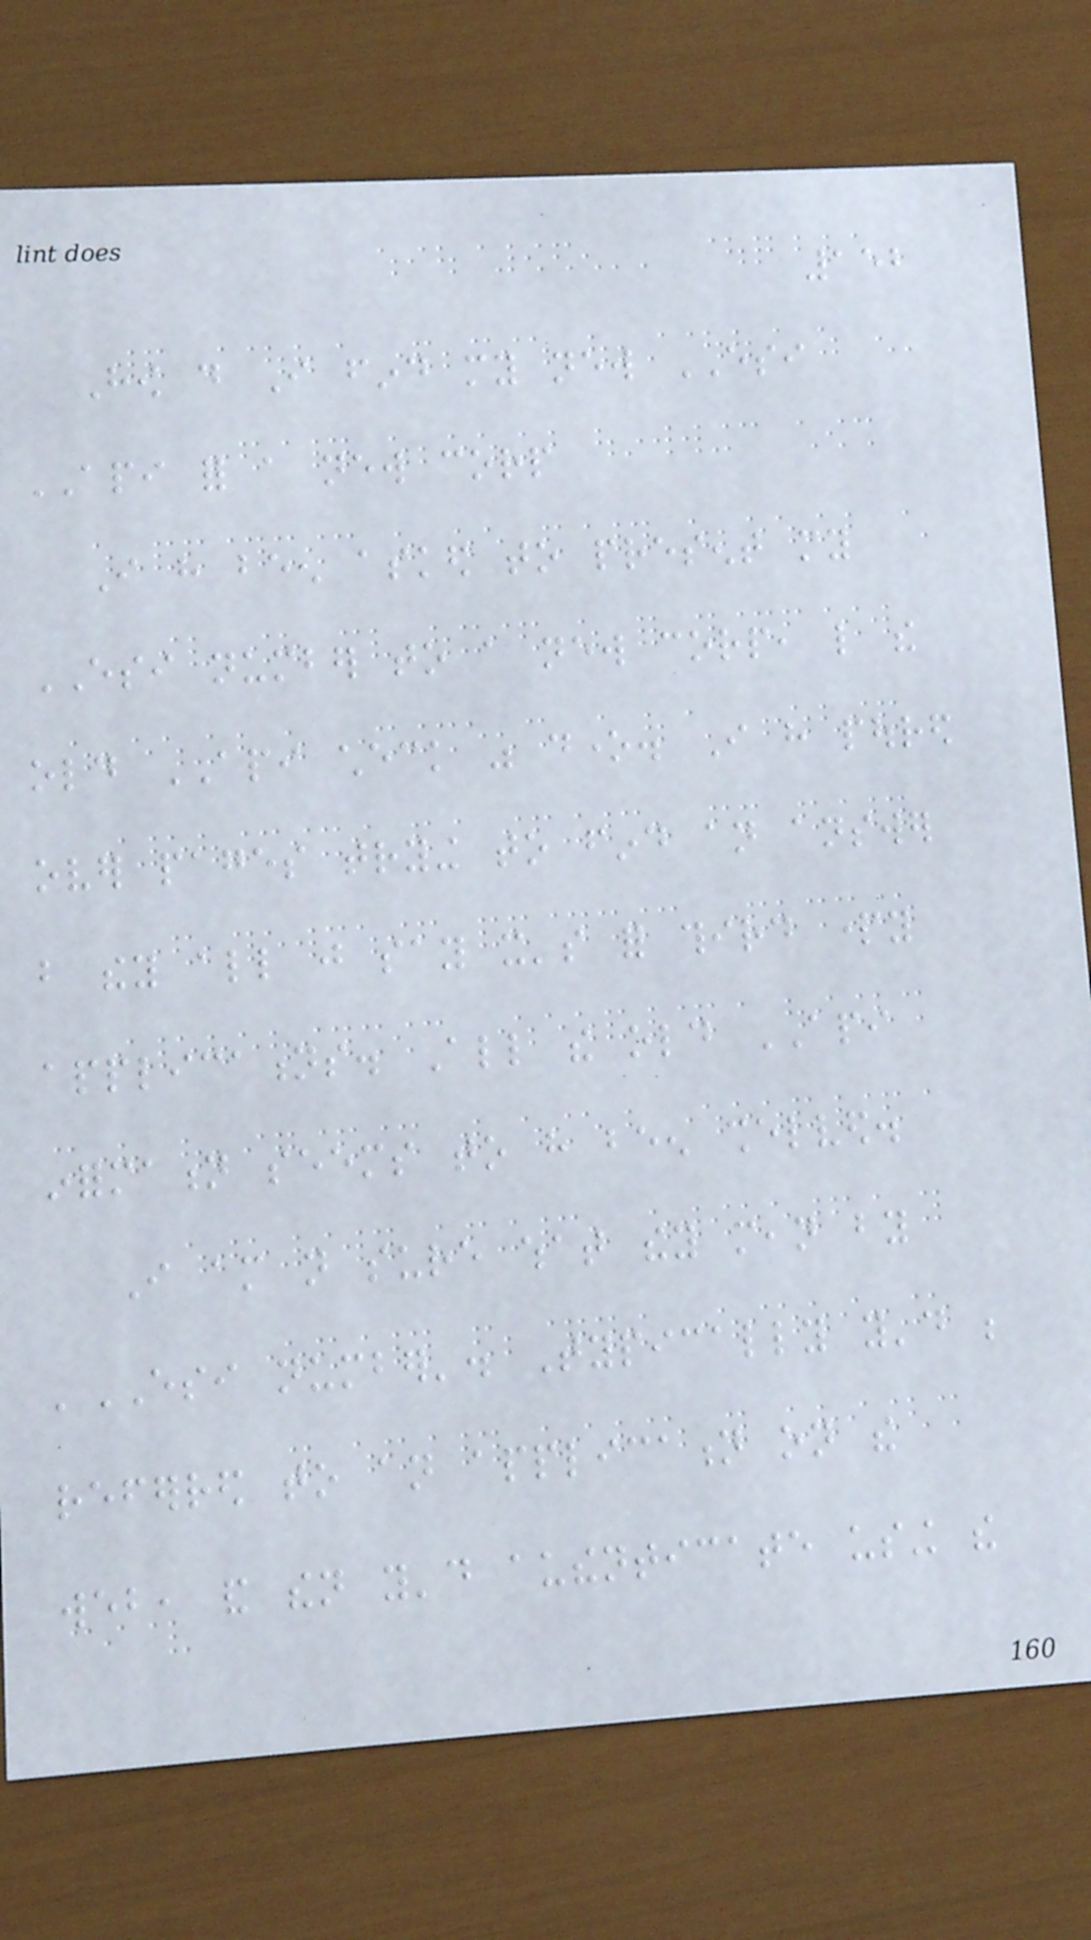152
How do I find my new ESI
API for a new corp
I have been asked to present my
ESI number to a new corp, like the
old API check was done. I have poured
over pages trying to find an answer
but they all just say it's for third party
applications. All the old API
information seems to have been shelved.
I am not sure what they mean by
'ESI number'. Typically you'd be
referred to an application on the
web, and then you'd authenticate using the
